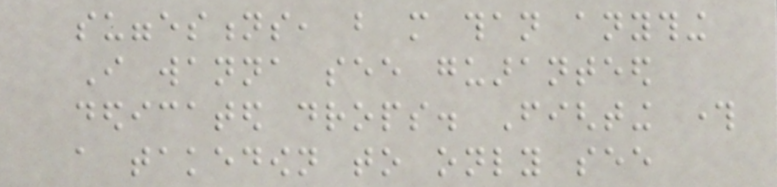suggestions, but more than anything
I wanna see guaranteed
dedicated drops. Fighting through
a takedown to only see
